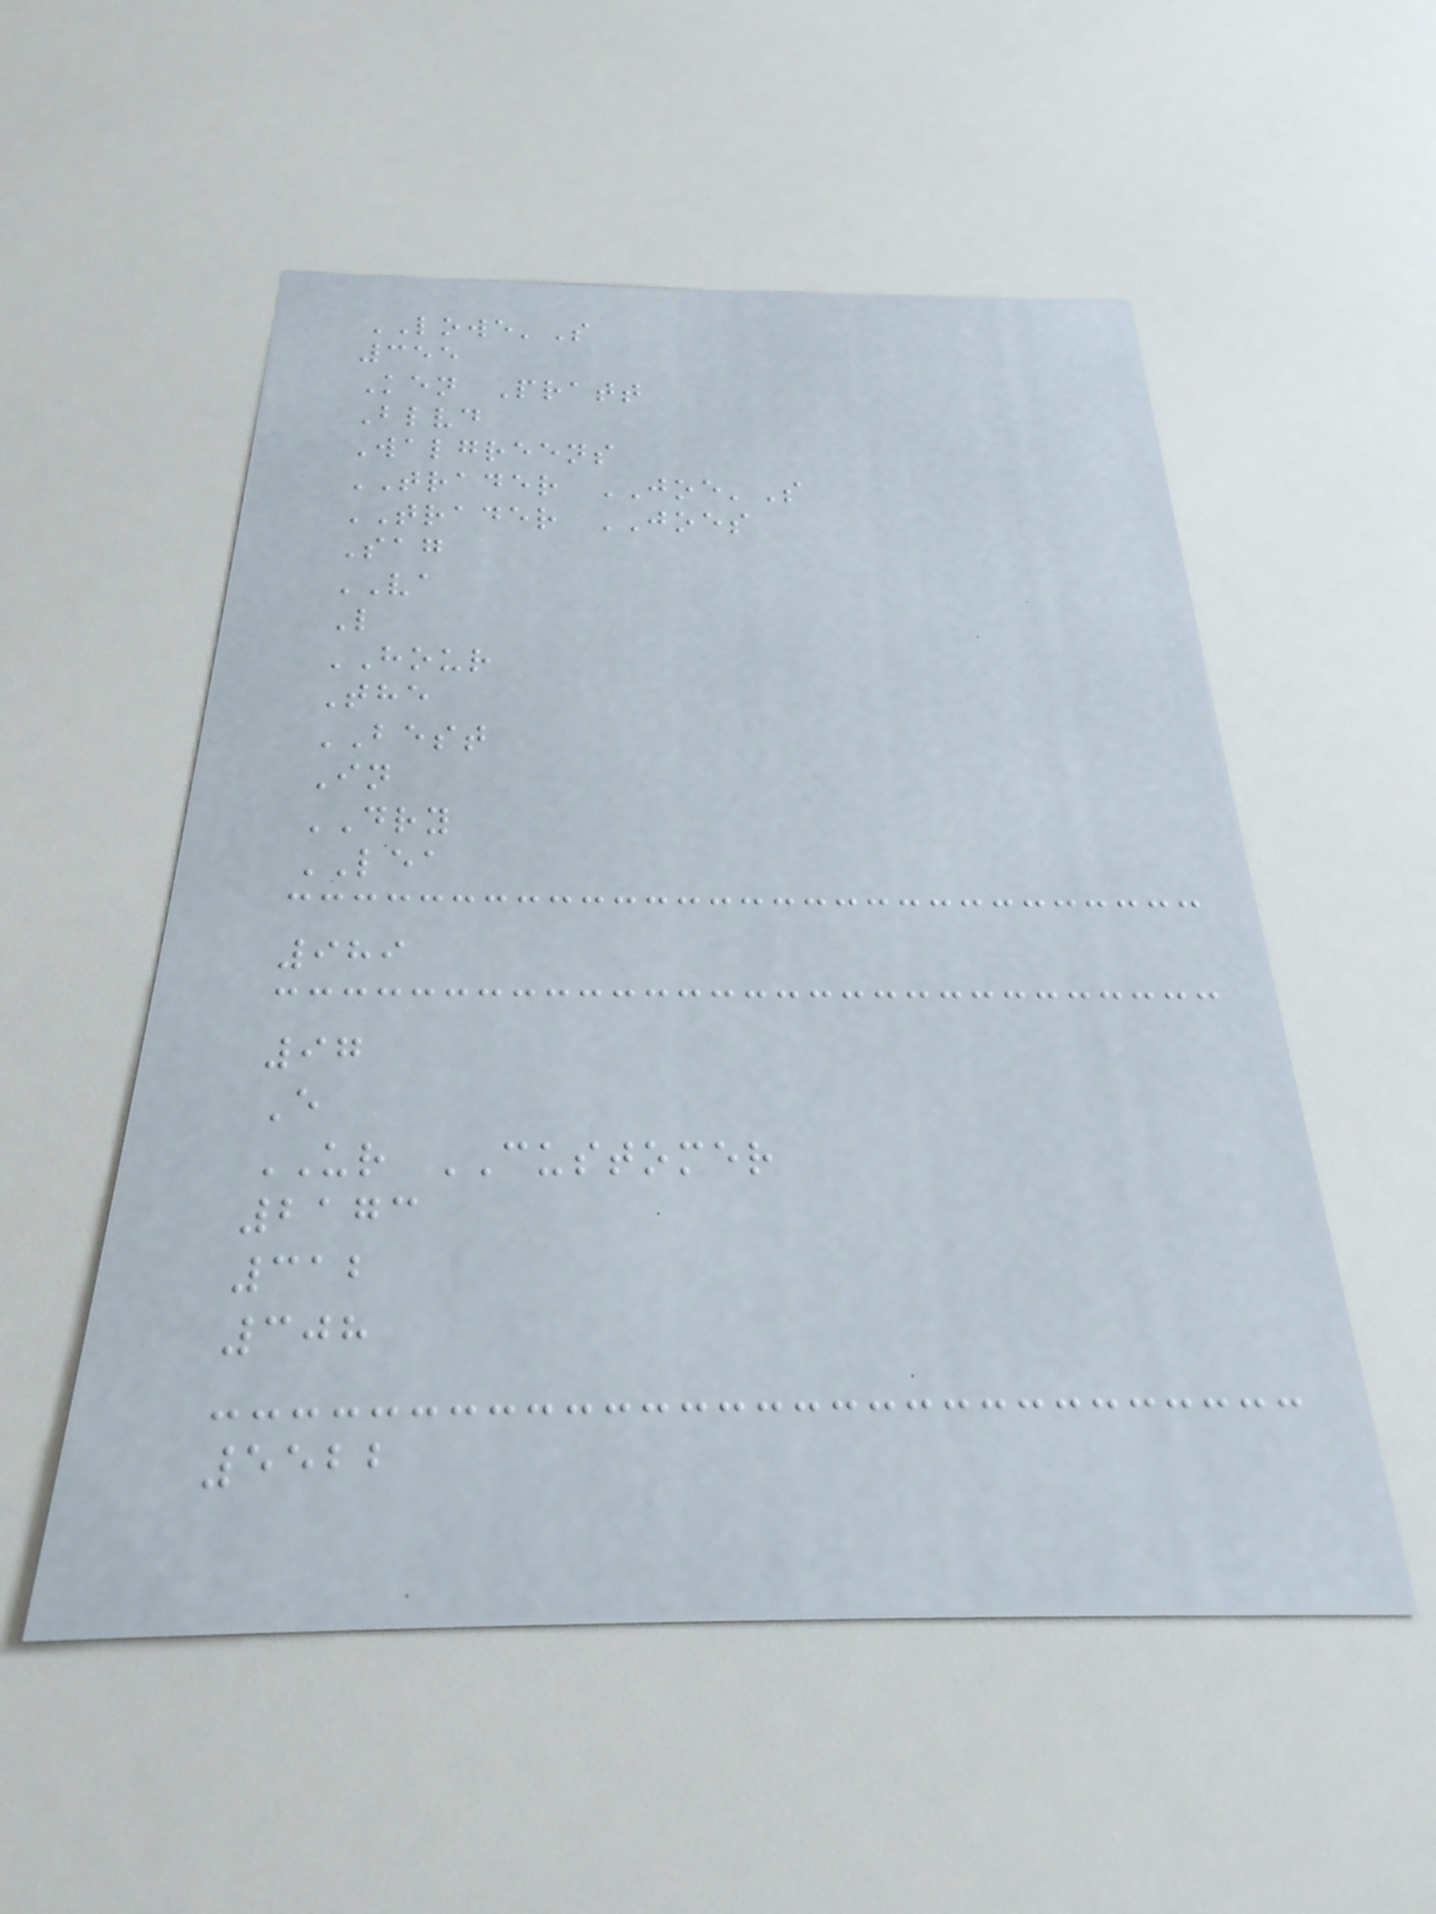LOWE'S
355
Ken Pratt
Blvd
Walgreens
TRADER JOE'S
TRADER JOES
Sag
VA
L
HOUR
The
BEST
In
DRY
LEA
989
97
E
UR CUSTOMER
2173
312
308
5522
